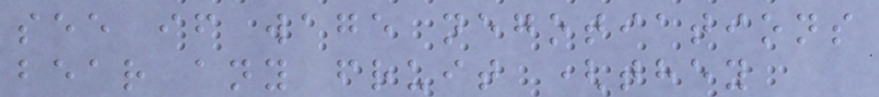see if wage negotiations
bear any fruit (they
